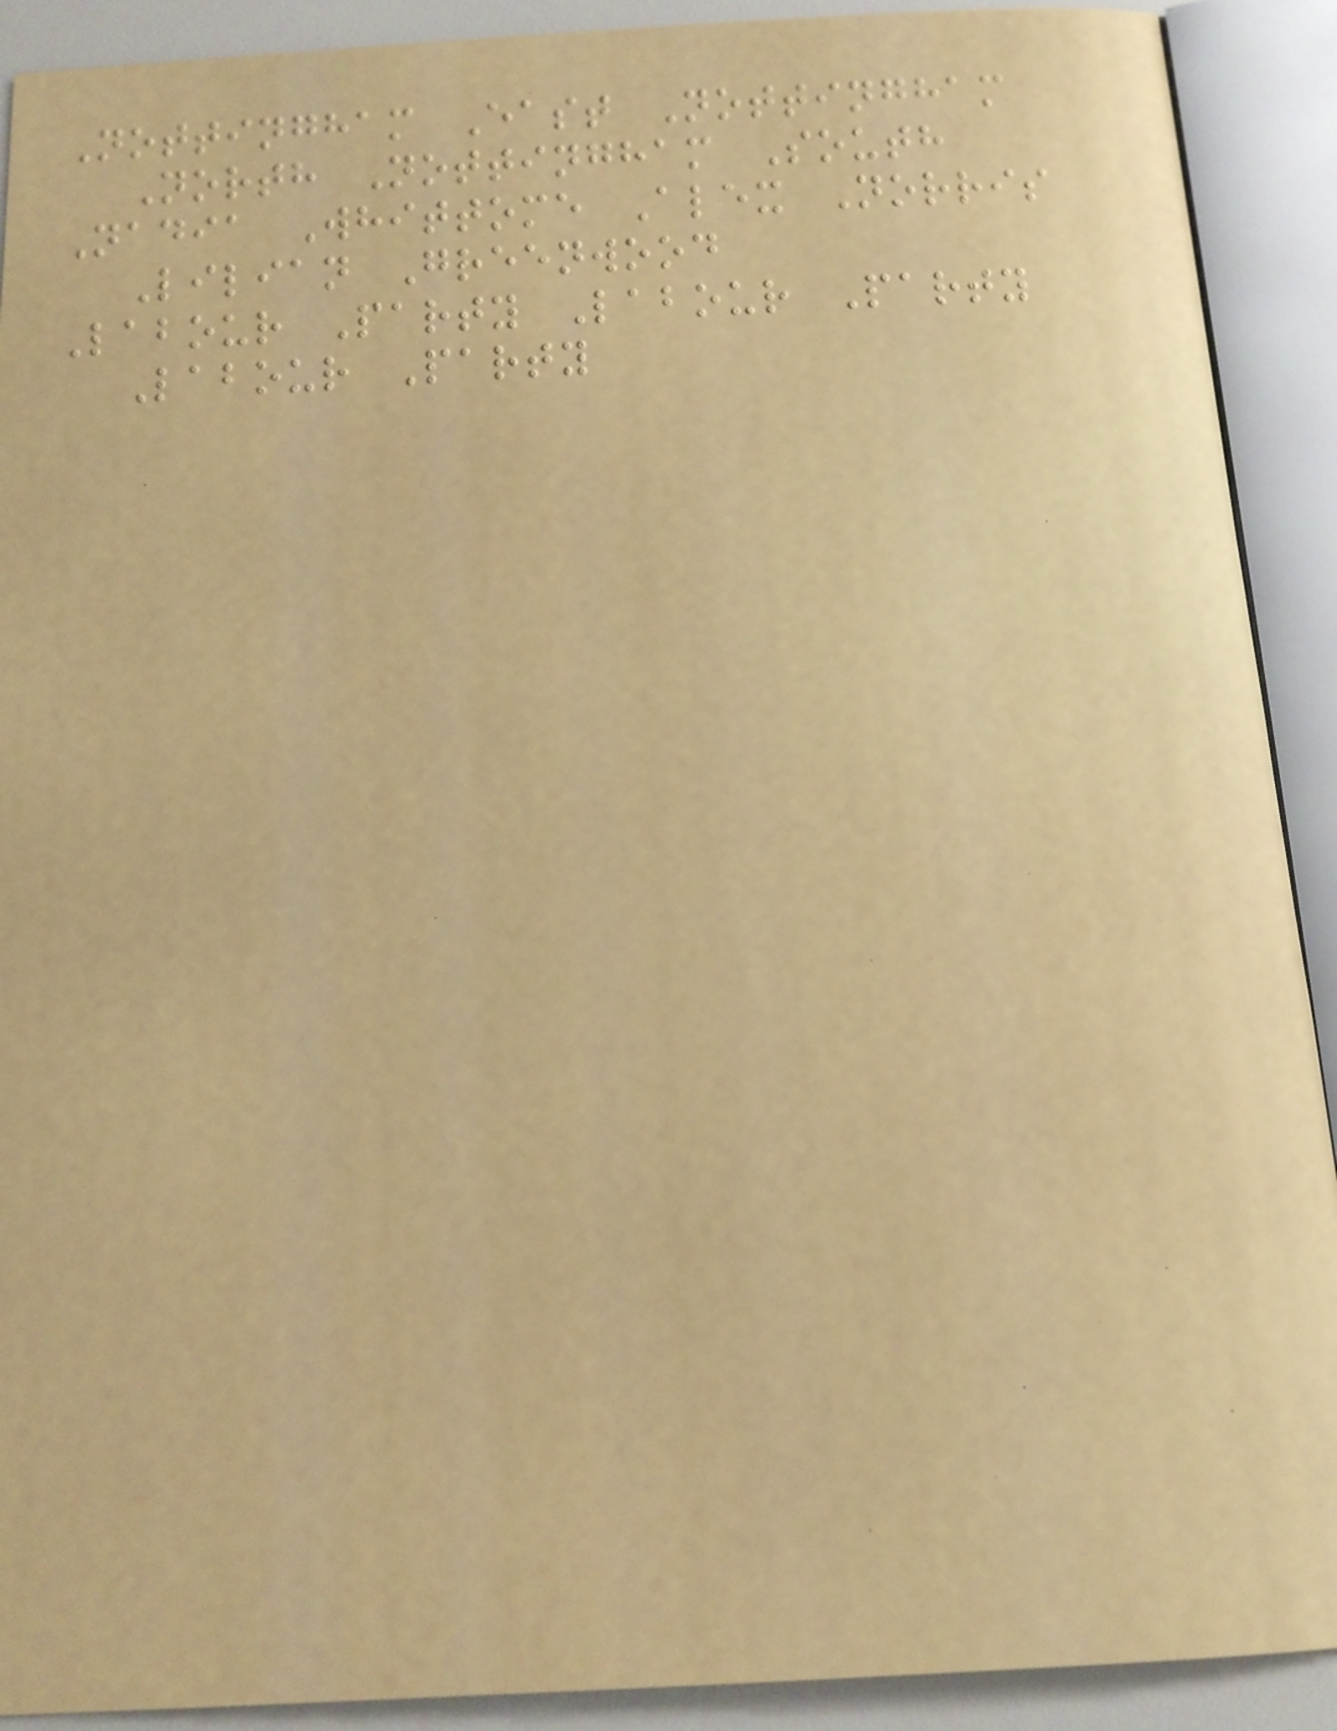Nottingham East Nottingham
North Nottingham South
Nadia Whittome Alex Norris
Lilian Greenwood
Labour Party Labour Party
Labour Party
